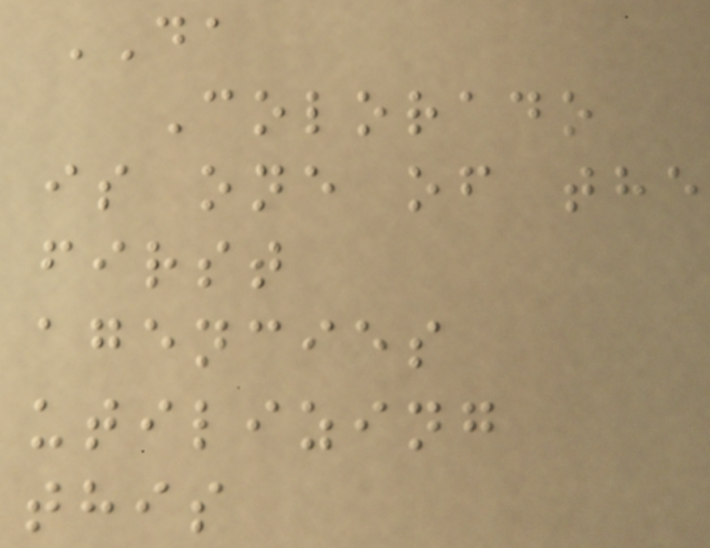DA
Colorado
is one of the
first
agencies
utilizing
this
